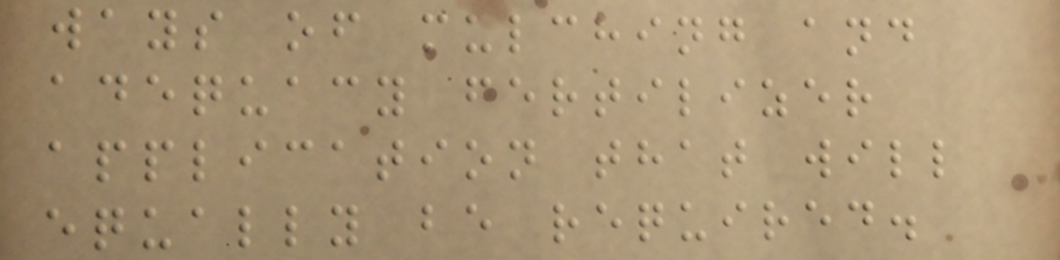ways of mulching and
adequacy fertilizer
application that will
equally be required.
